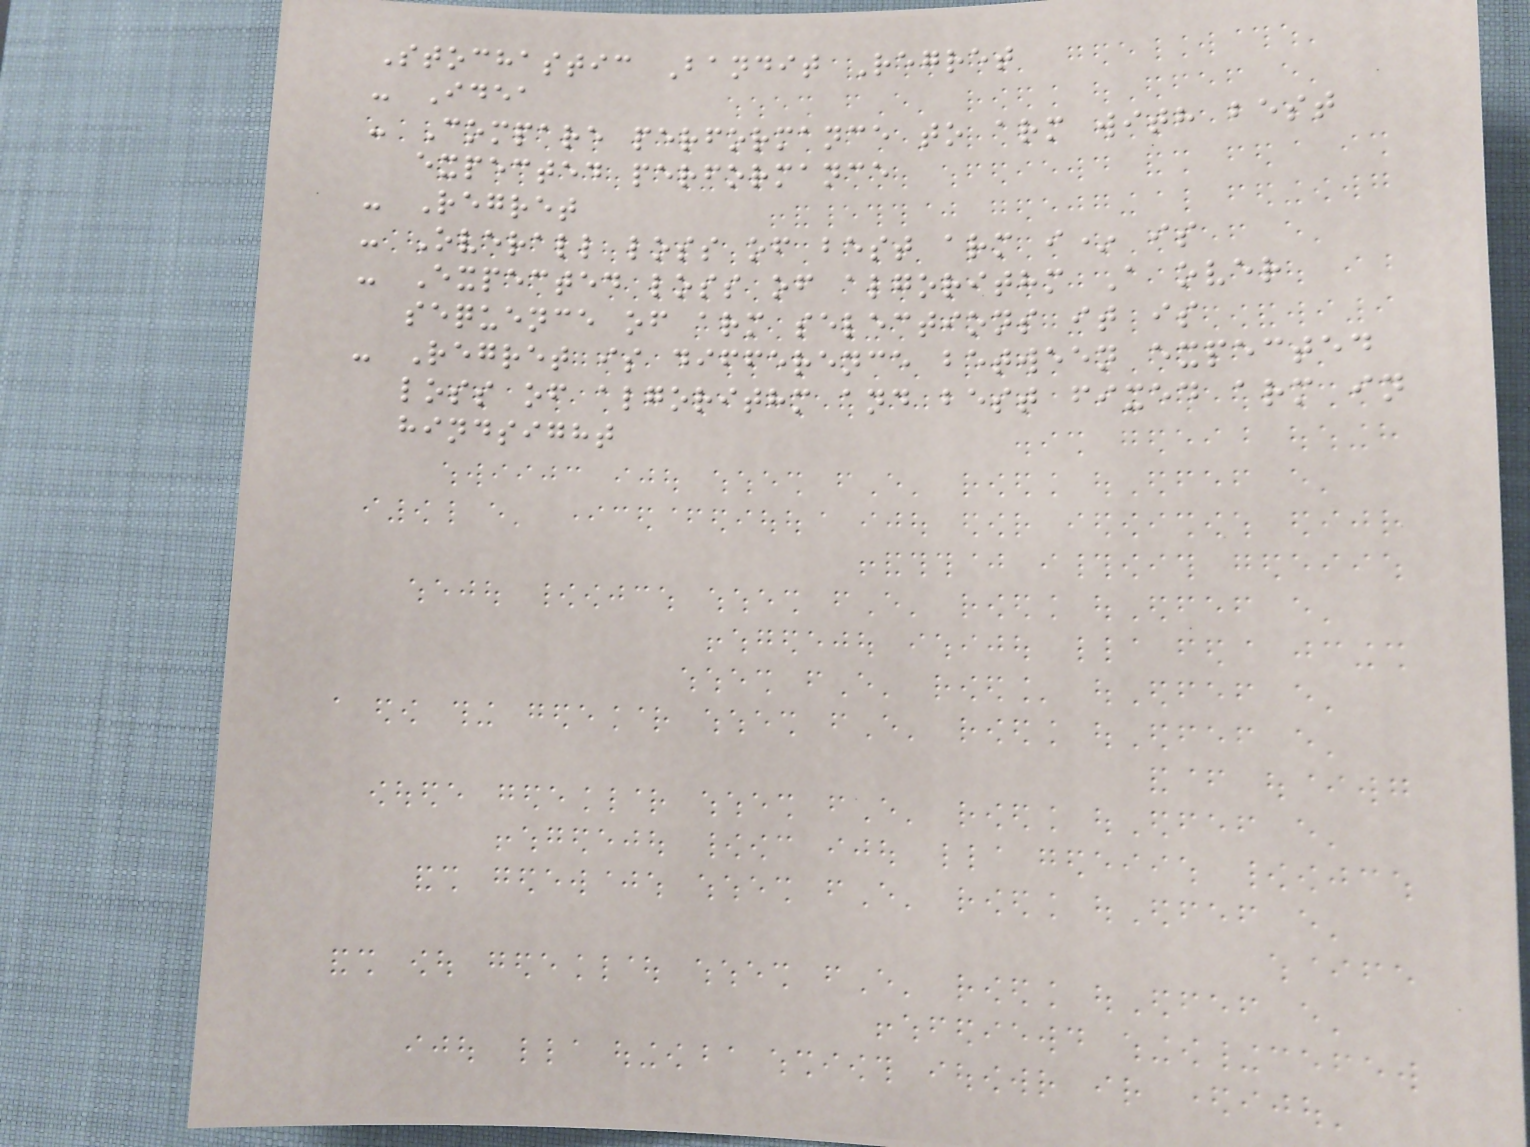Stochastic Bandit Regret
- Idea
- Compare performance to arm with best
expected performance
- Regret
- Overall loss of best arm i* is
- Expected loss of algorithm A over
sequence of arm selections it is
- Regret is difference between expected
loss of algorithm and best fixed arm in
hindsight
